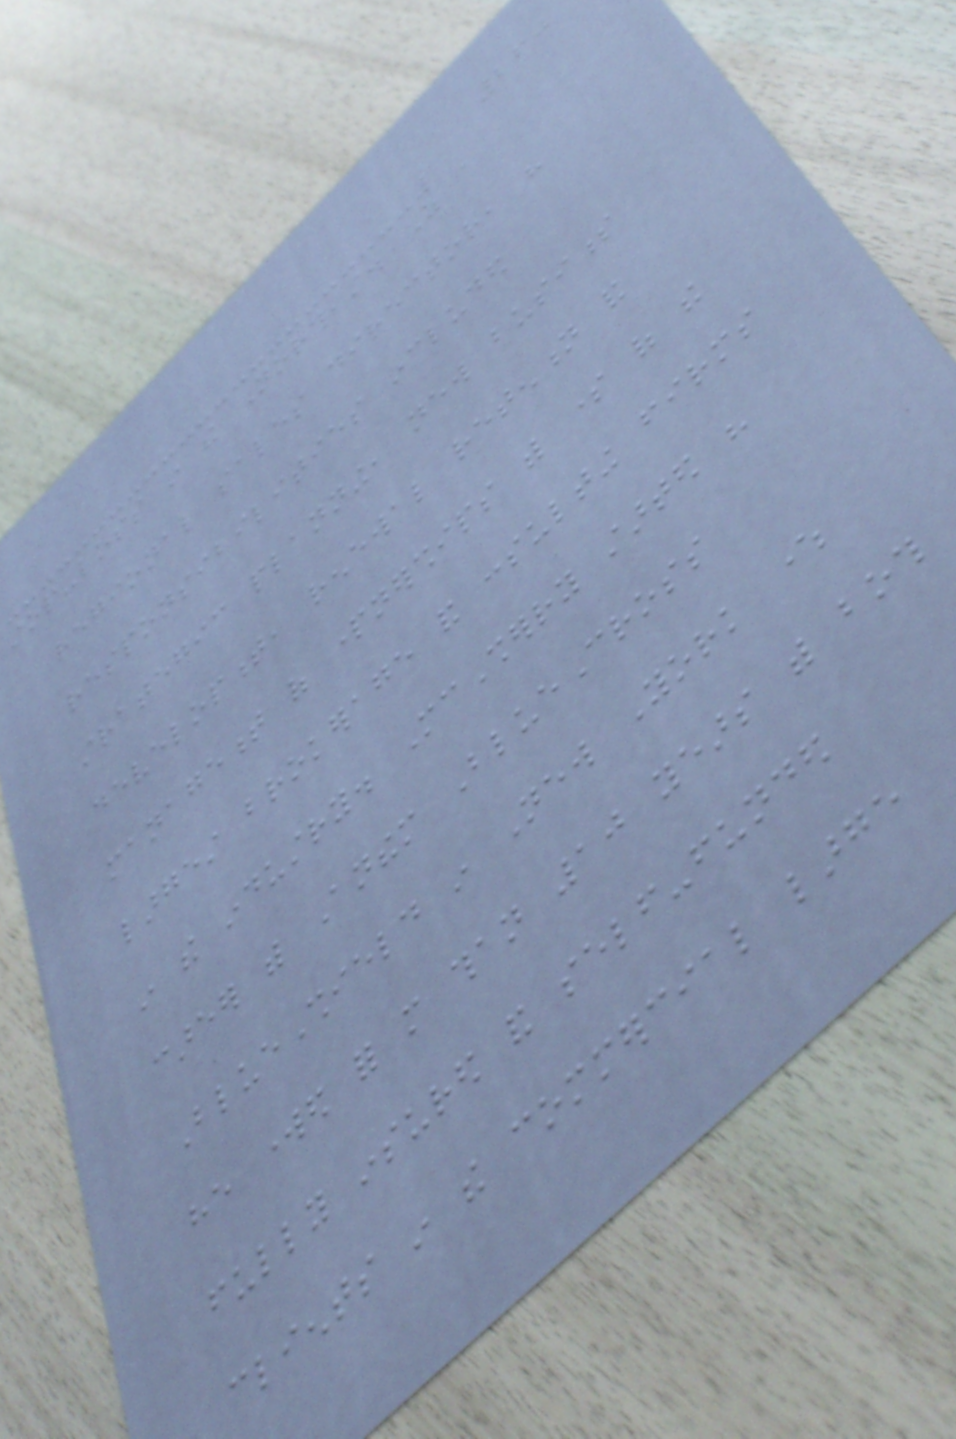260
stop-loss in the Northeast. As a
regional sales director, his
responsibilities included
strategic planning, new business
development, renewal retention and
management of partnerships with some of the
largest brokerage and consulting firms
in the industry. McSherry started his
career with Anthem BlueCross
BlueShield in New York where
he worked for more than 10 years with both
fully insured and self-funded
clients in the commercial large
